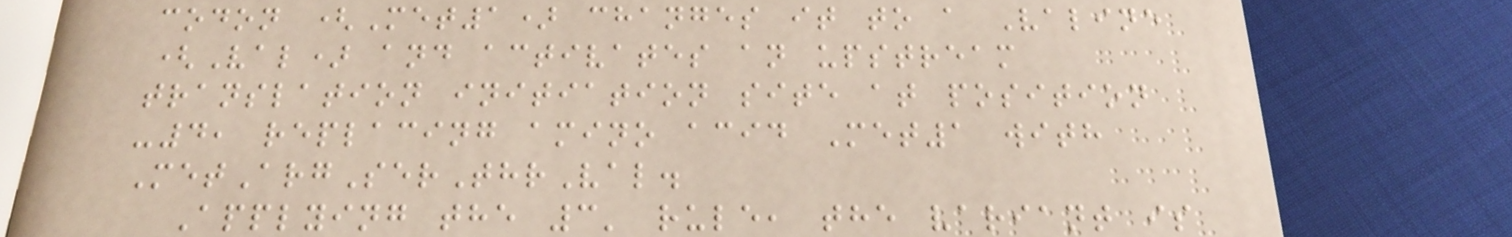codon (Met1) changes it to a Valine
(Val) and activates an upstream
translation initiation site at position
-4, replacing amino acid Met1 with
MetArgSerThrVal.
Applying the 3' rule, the variant is
